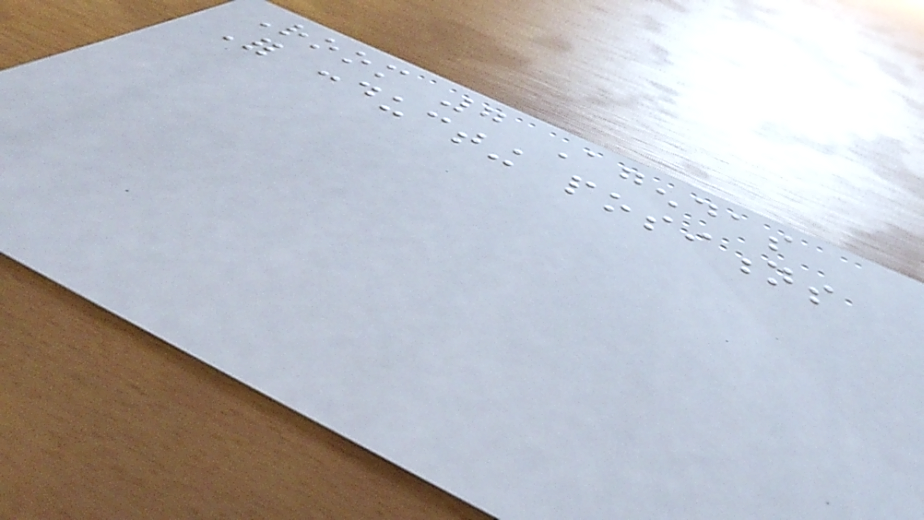Room 7 Agendas
For conducting positions
